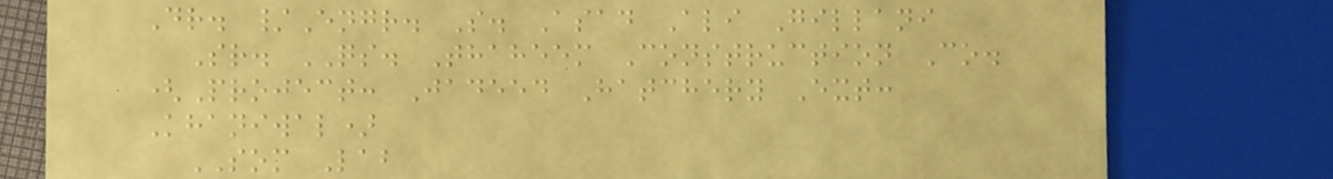Dr. /Engr. S. Asad Ali Gillani
Sr. QS. Thaheem Construction Co.
(Project: Jadeed Hatchery Ext:
Khaniwal)
SOM Lab
